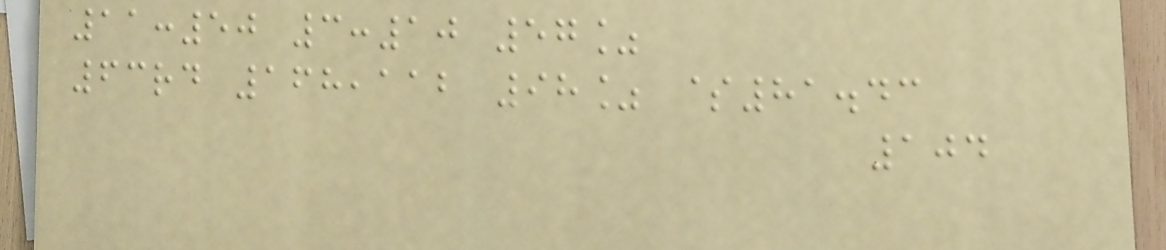11:50 3:10 57%
63rd 168,112 98% $81.43
104
